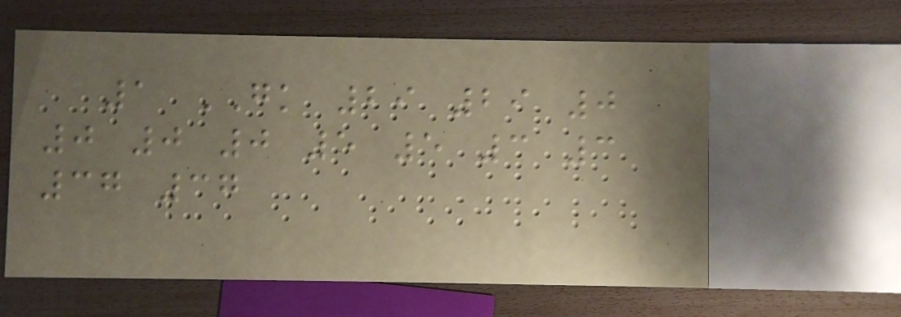1 GK 29 29 0
0 0 0 5 5 3 3
37 37
